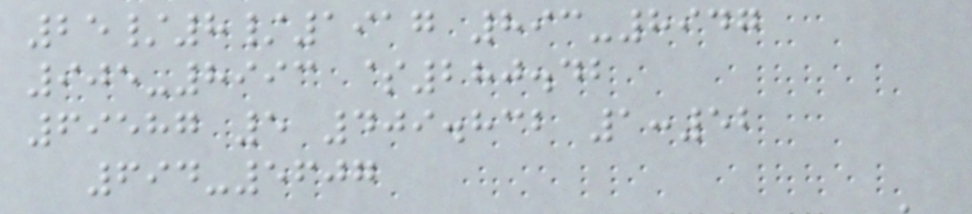25/8/1917 893-8947
905-8993 $280.42
69587 5 409.832 1:52
694-5607
